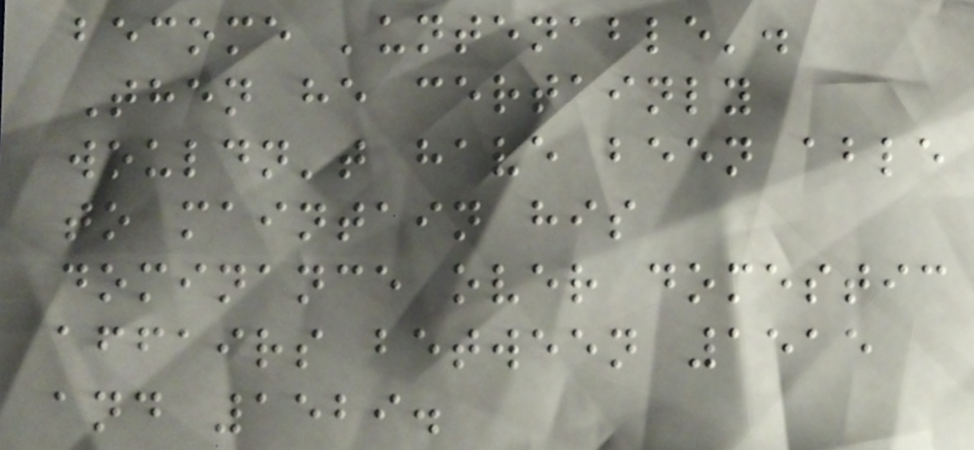become 'untenable'.
Then he certainly
wouldn't have been able
to maintain his
dominance over domestic
affairs between 1515
and 1529.
